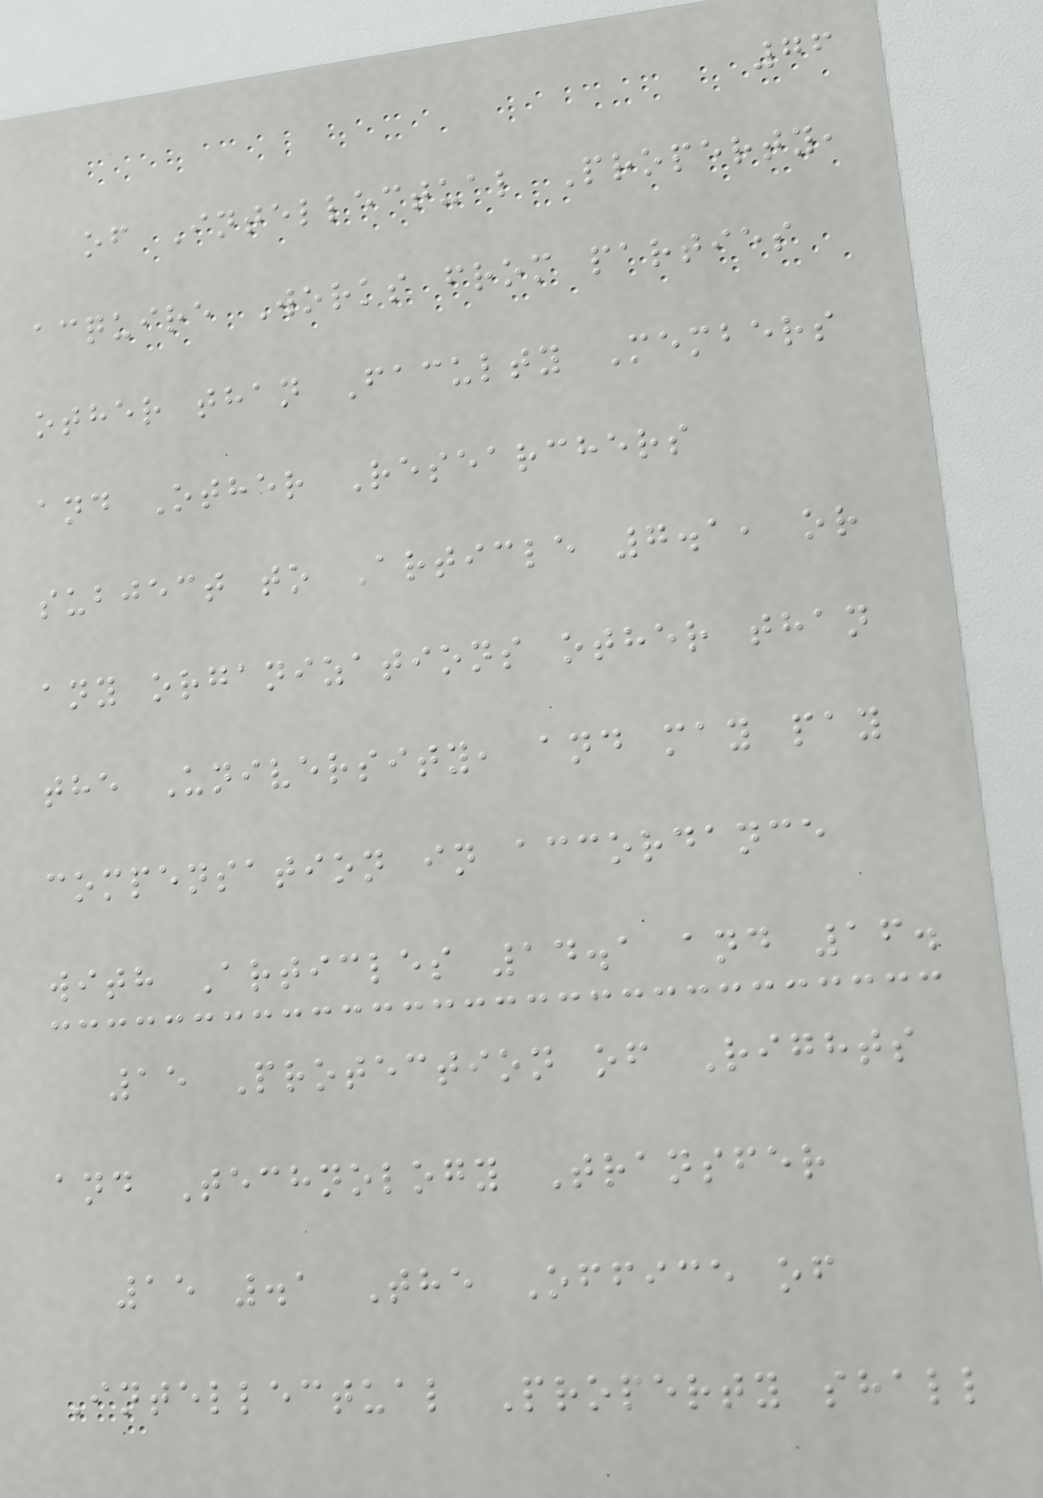76
of Intellectual Property,
acquire Works from parties
other than Faculty Members
and Other Researchers
subject to Article 7.1, or
any organizations other than
the University, and may pay
compensation in accordance
with Articles 14.1 and 16.
15 Protection of Rights
and Technology Transfer
15 .1 The Office of
Intellectual Property shall
